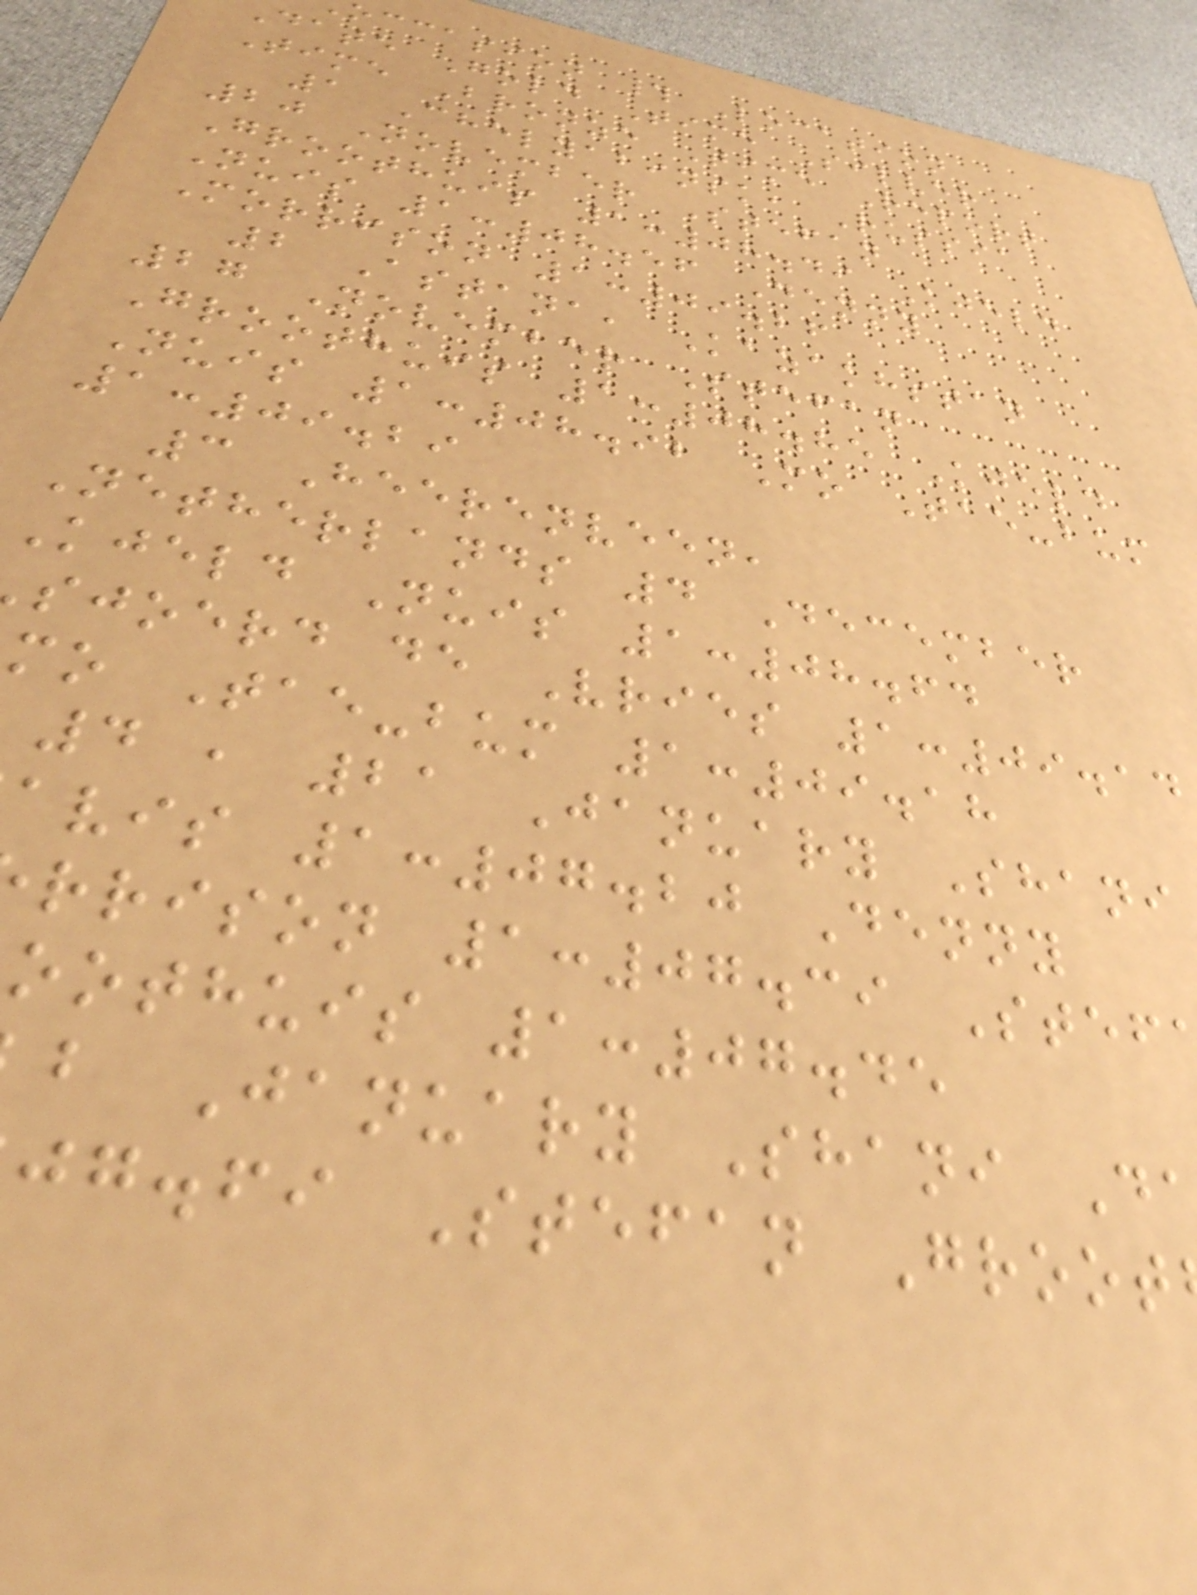occasion # Location
date Gold Time Silver
Time Bronze Time Report
1 Chelyabinsk, Russia
20 November Stefan
Groothuis 1:08.49 Kjeld
Nuis 1:08.56 Denny
Morrison 1:09.26
2 Astana, Kazakhstan
27 November Stefan
Groothuis 1:08.85 Kjeld
Nuis 1:08.92 Mo Tae-bum
1:09.29
3 Heerenveen,
Netherlands 4 December
Kjeld Nuis 1:08.64
sjoerd de Vries 1:09.14
mo Tae-bum 1:09.18
4 , 21 January Shani
avis 1:07.20 Denny
rrison 1:07.39 Stef
oothuis 1:07.45
b January Shani D
jg.fi Stefan Groot
